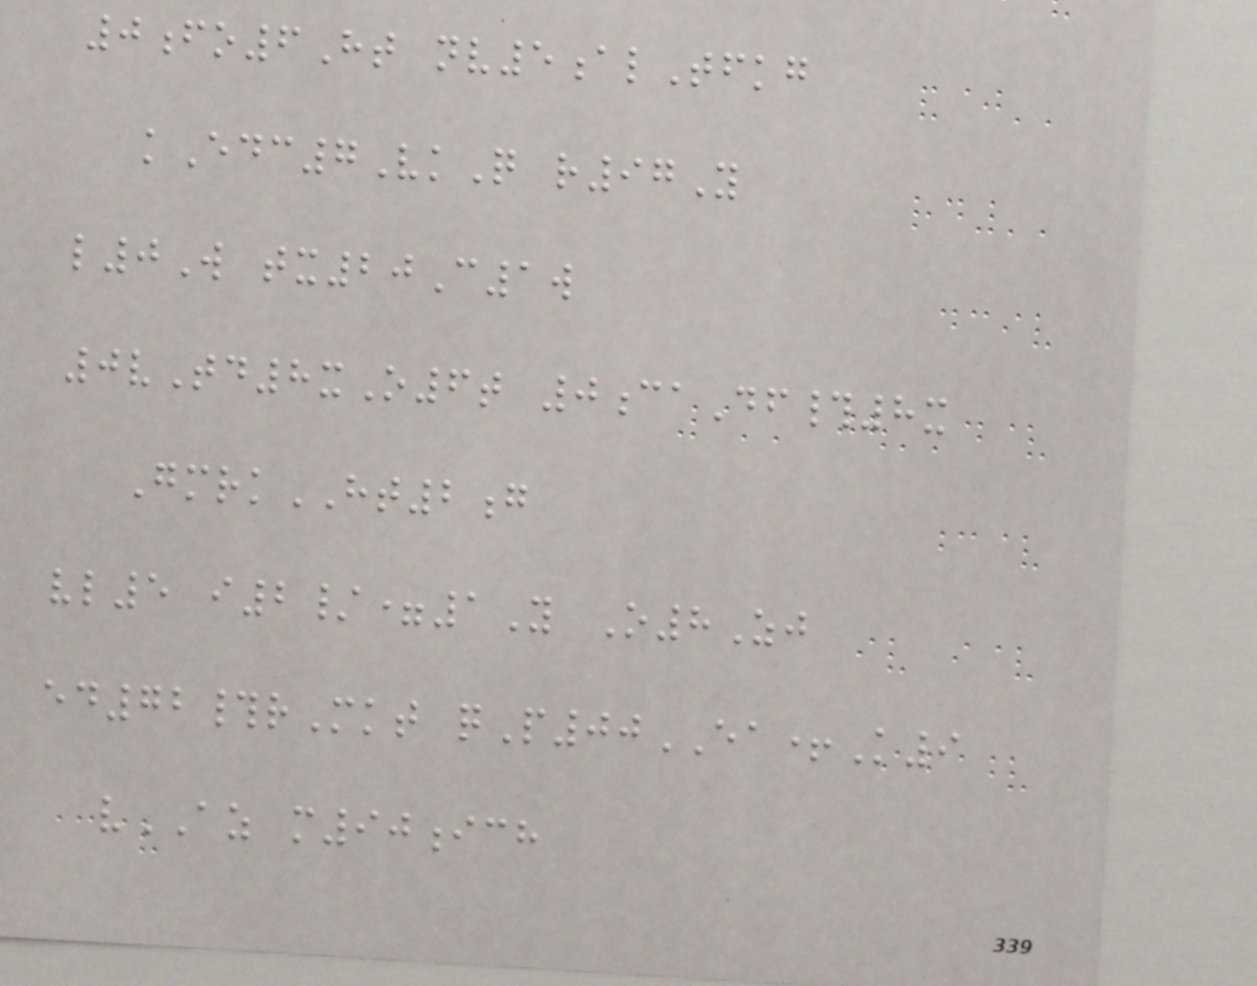0fo6Ht nv5alTfkg
kEdc7VkQ r97Y
l0W tx20C1w
0vTd8xO6t 0caDf#8x
GmrkHT2g
vl5 i2/=1Y O8Zj
ed72#rMkt qP00EA+K9
vAZ m90ich
